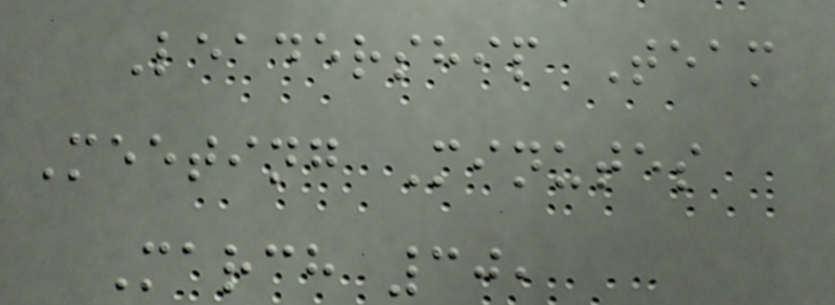Leadership Team
Meeting Minutes
March 30,
